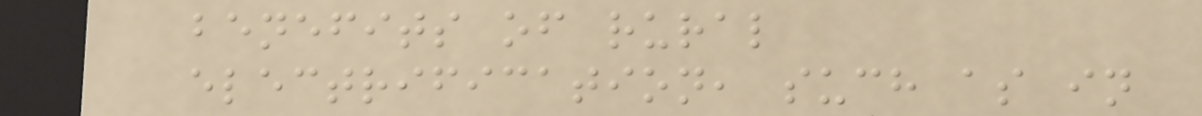benefits of rural
electrification, such as in
